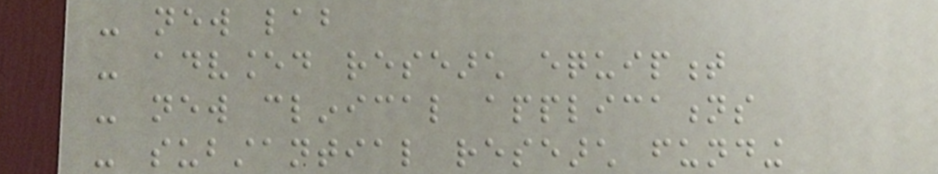- new lab
- advanced research equipment
- new clinical applications
- substantial research funding
